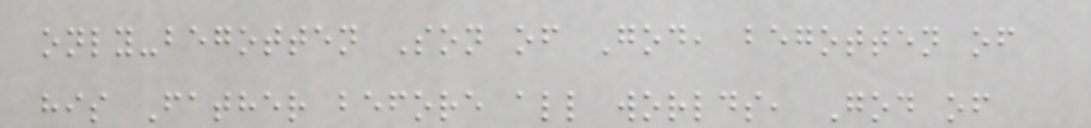only-begotten Son of God, begotten of
his Father before all worlds, God of
